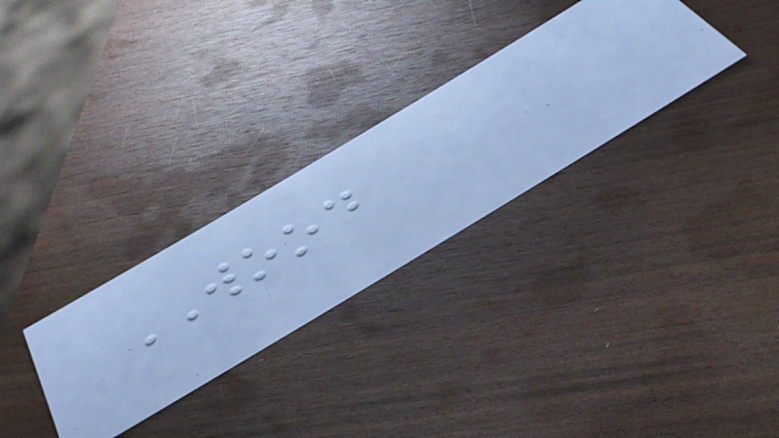WOOD
